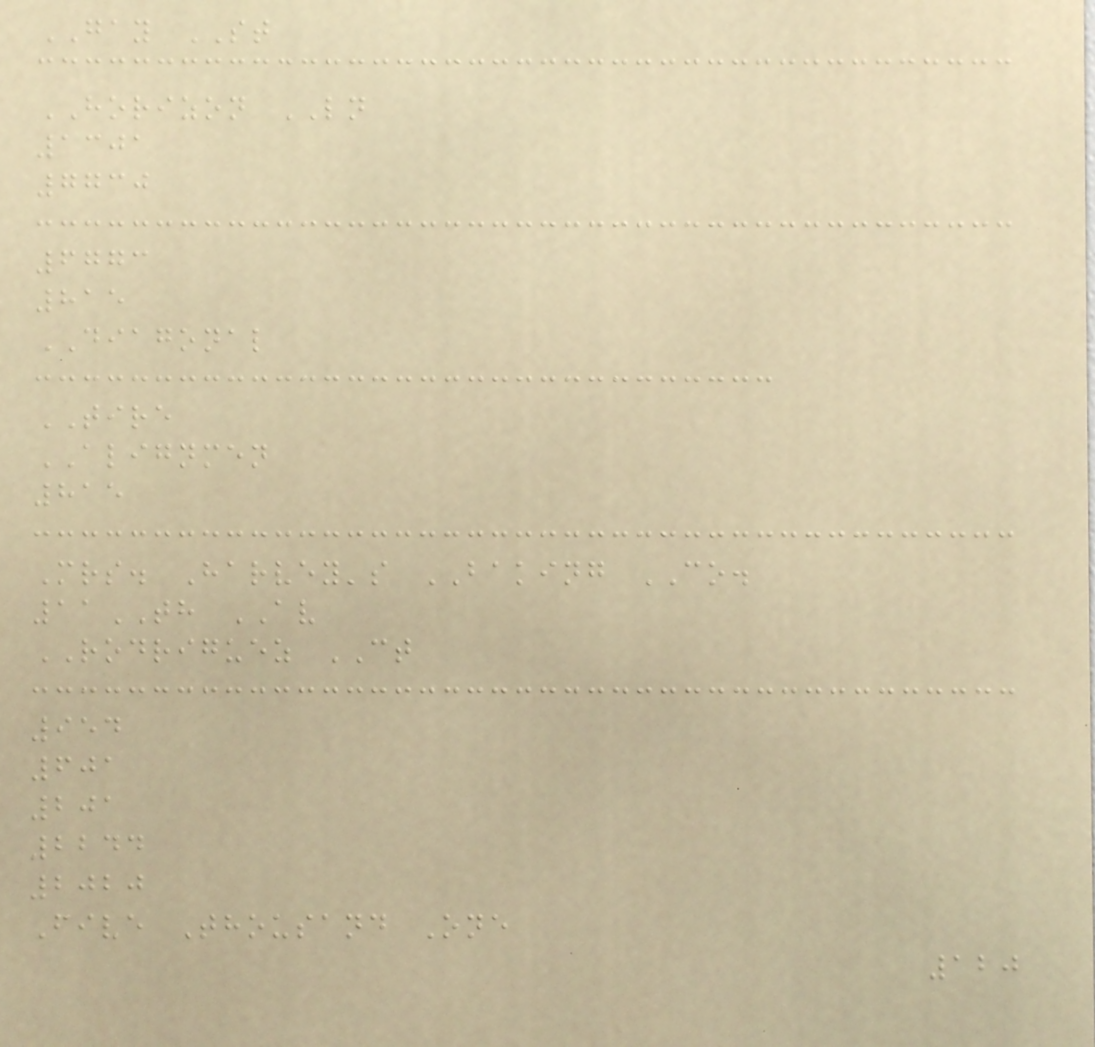GAY ST
HORIZON LN
1301
7730
6773
815
DIAGONAL
TIRE
ALIGNMEN
815
Mrs. Harvey's BAKING CO.
11TH AV
RODRIGUEZ CT
954
601
201
2244
2020
Five Thousand One
120
